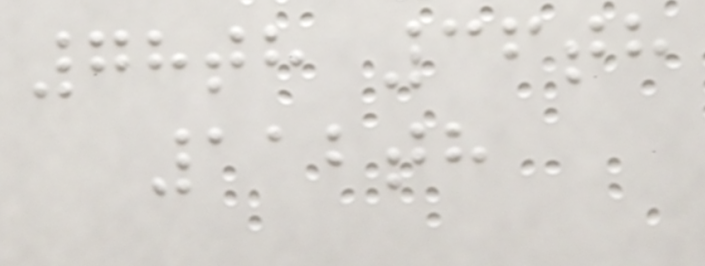78th 36th
112th
